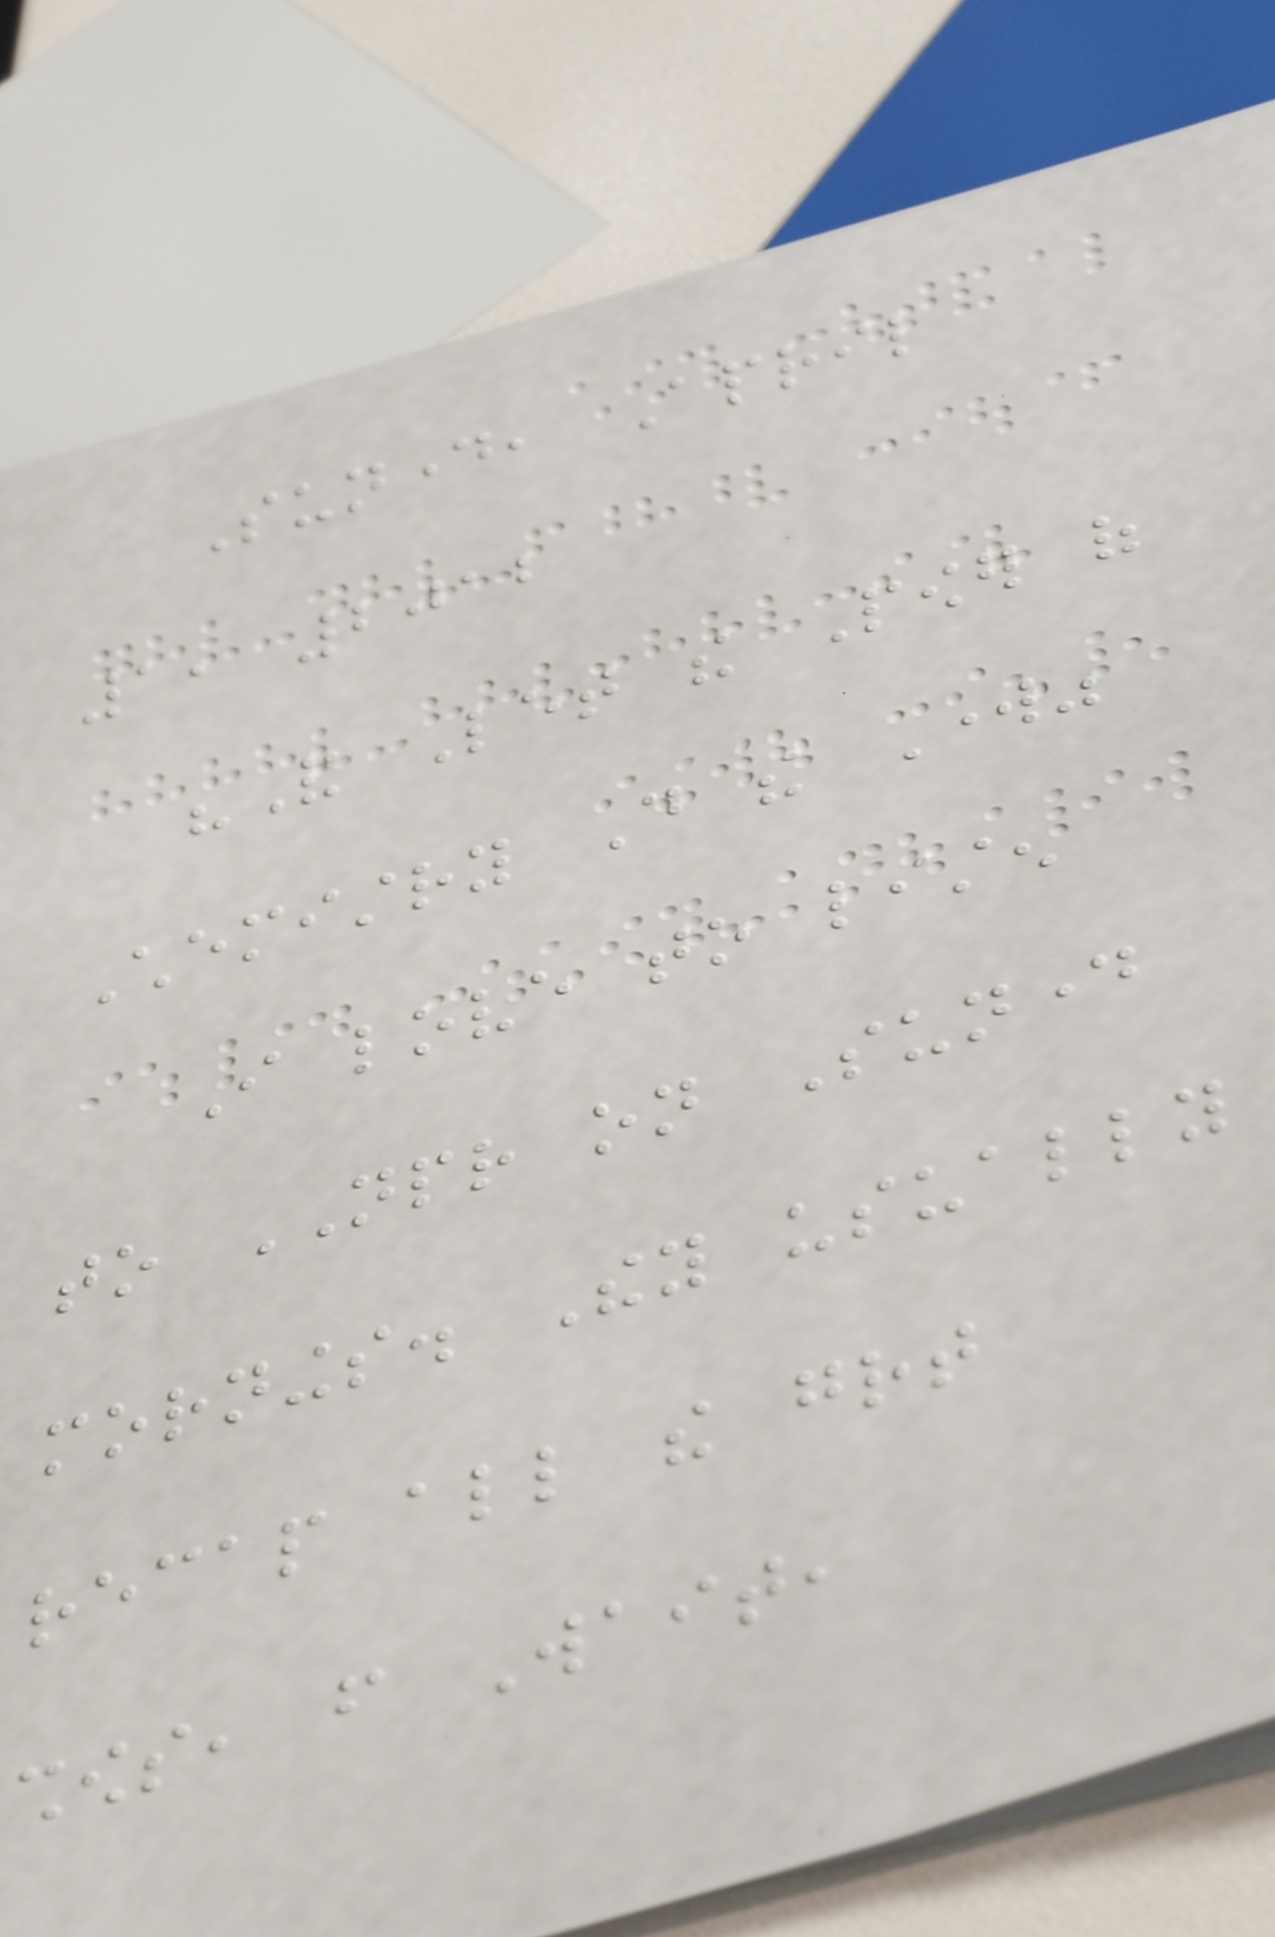Sunday, April
1, 2012
"And Let the Power of
Chemistry Do the Work"
I love to listen
to NPR on Sunday
mornings. They usually
recap all the great
shows, from Wait,
